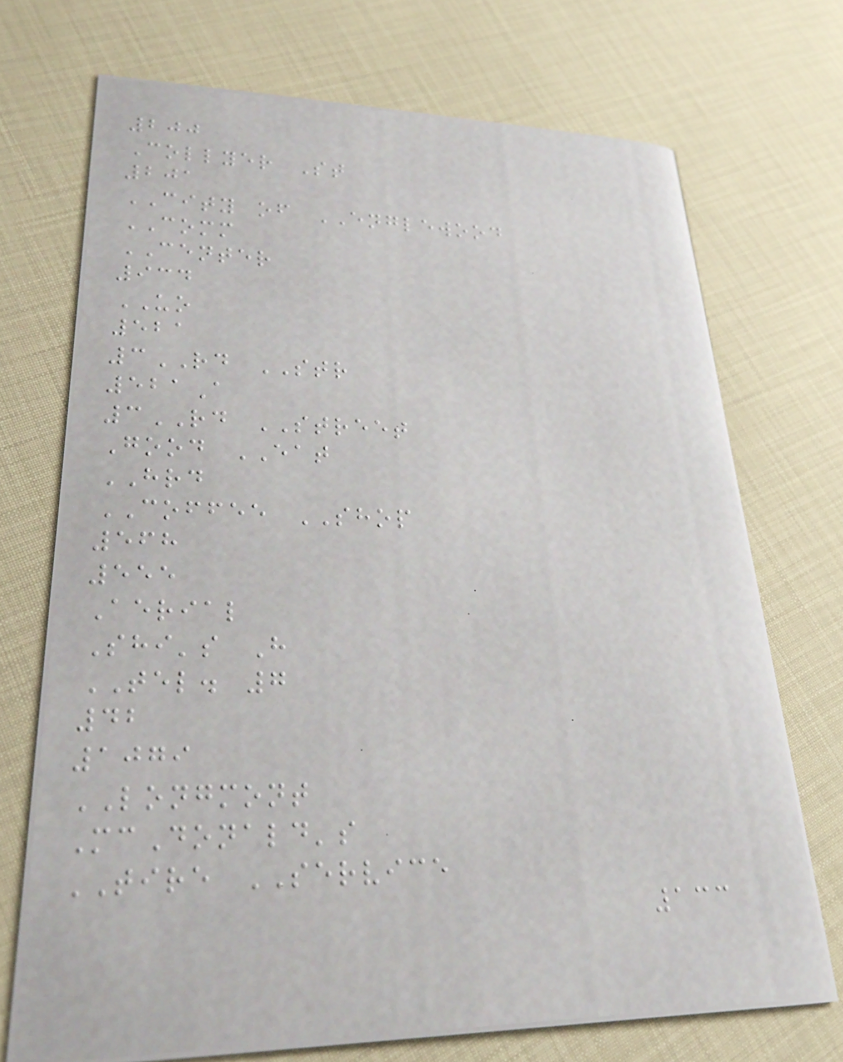200
Collyer St
201
CITY of ENGLEWOOD
COMM
CENTER
934
UO
521
3RD STR
521A
3RD STREET
Good EAT
HRD
COFFEE SHOP
568
555
Aerial
Shi's H
TEL. 7
42
1079
LONGMONT
McDonald's
TIRE SERVICE
133
